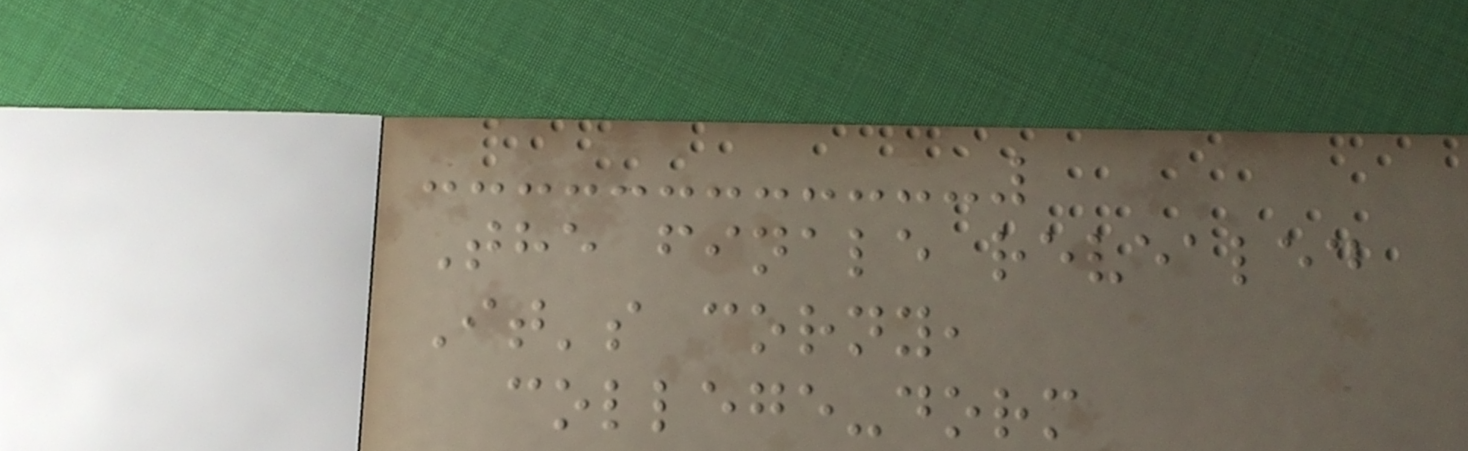The finale revealed
It's corny,
college-dorm
